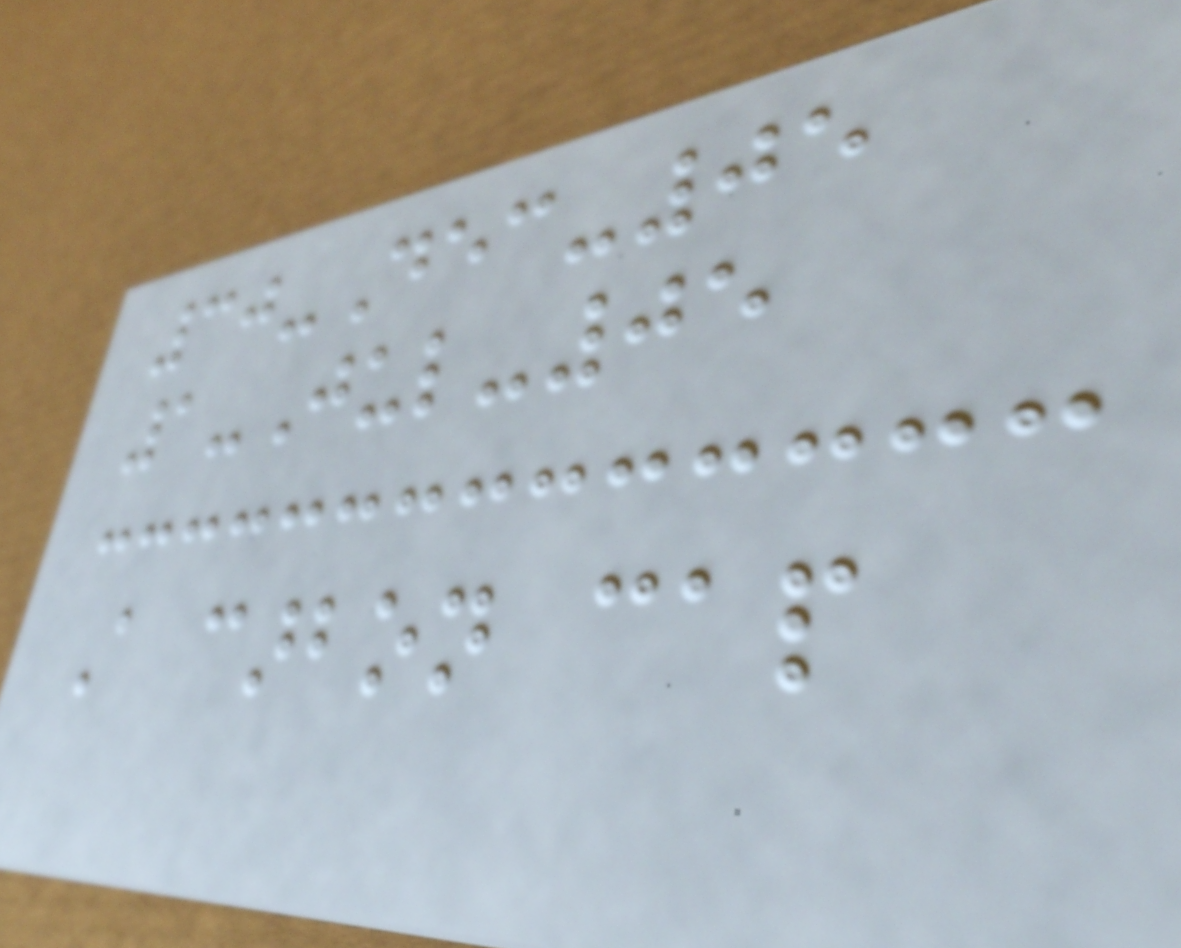30-Dec-05
1-Jul-05
A carbon cap
